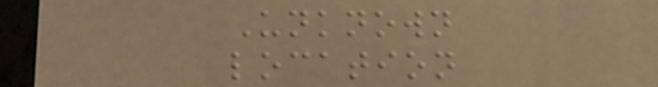Unknown
location
